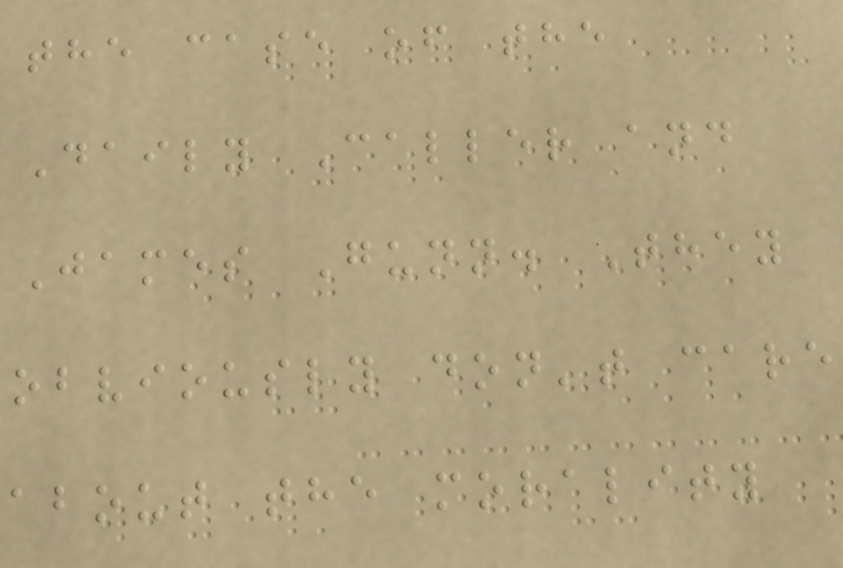the case of the
Daily Caller and
James Gunn. They
obviously don't care
about the morality
